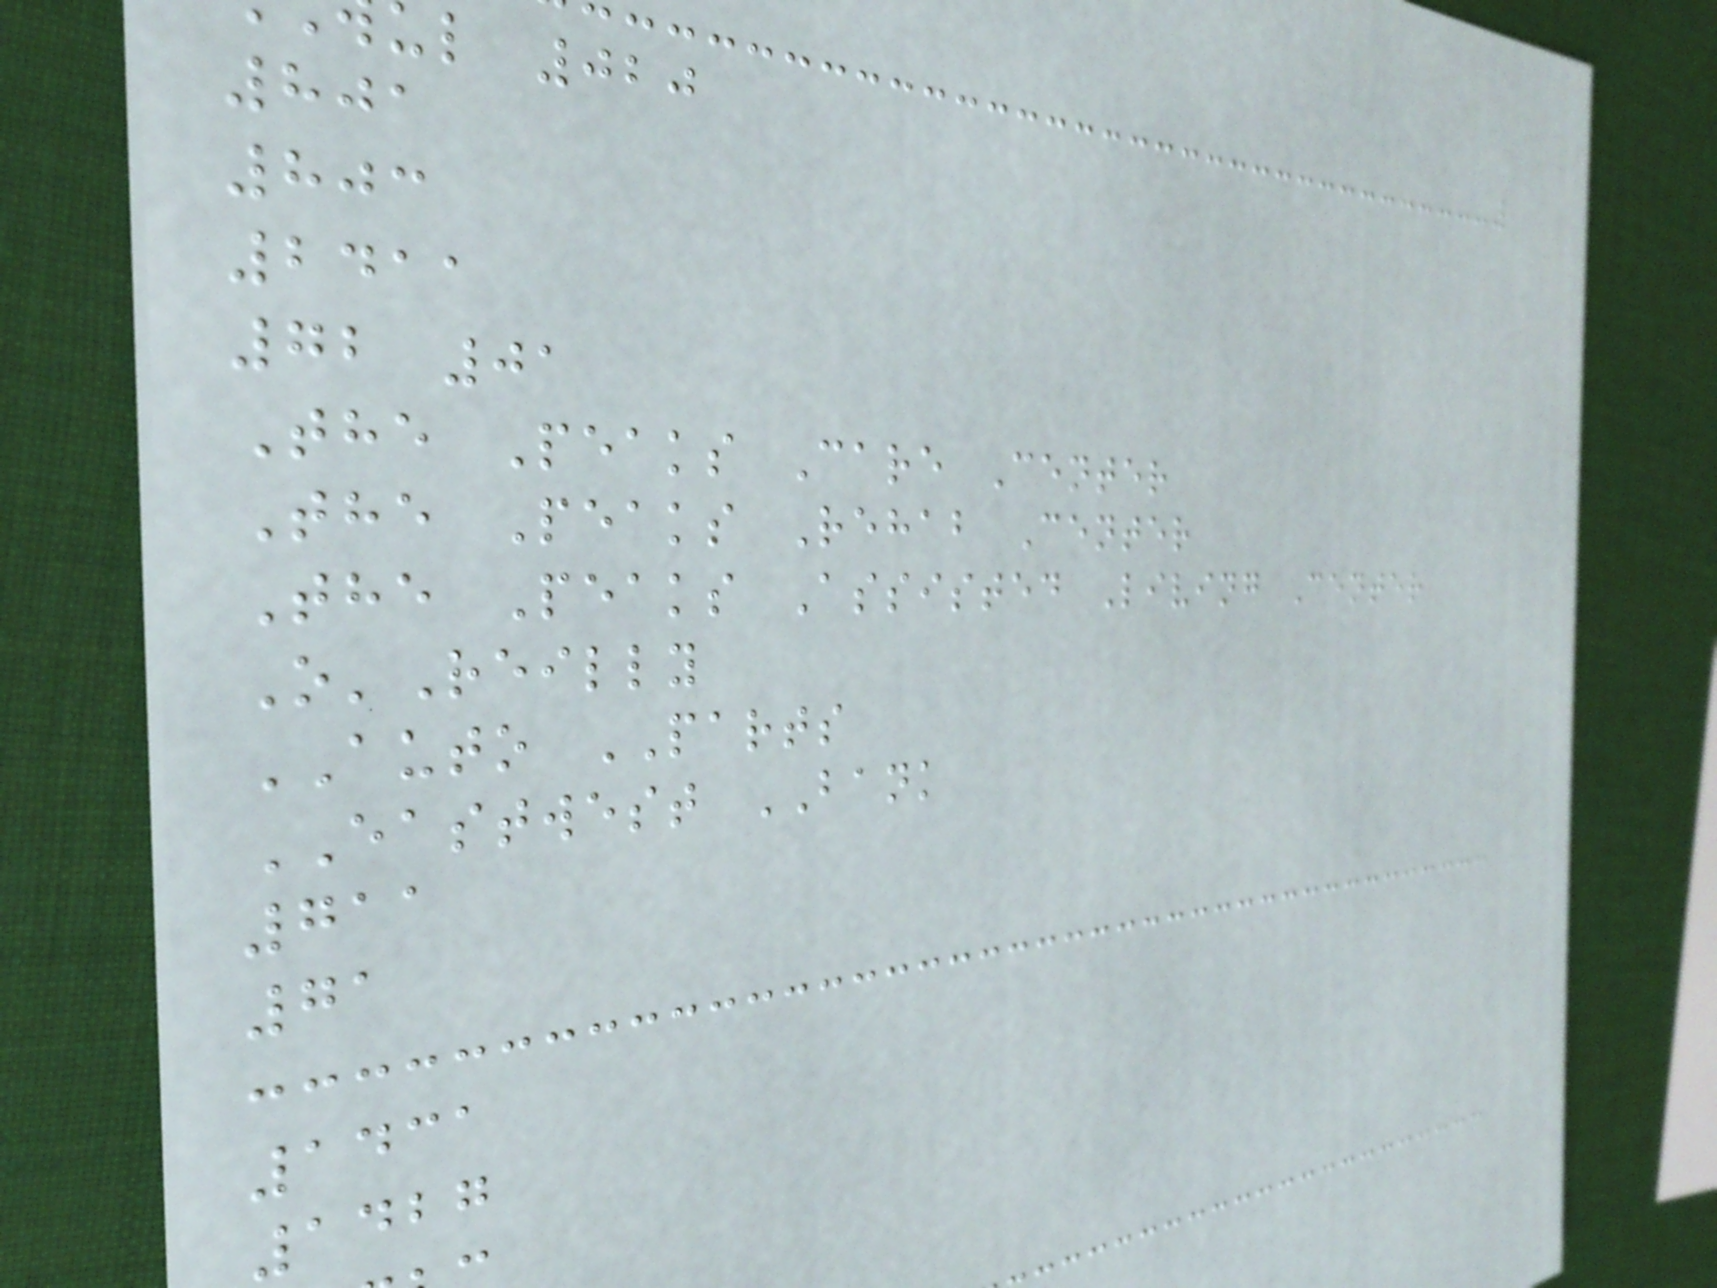l 020
801
803
2411
72 01
The Peaks Care Center
The Peaks Rehab Center
The Peaks Assisted Living Center
O'Reilly
AUTO PARTS
EASTWEST BANK
711
71
1431
1427
